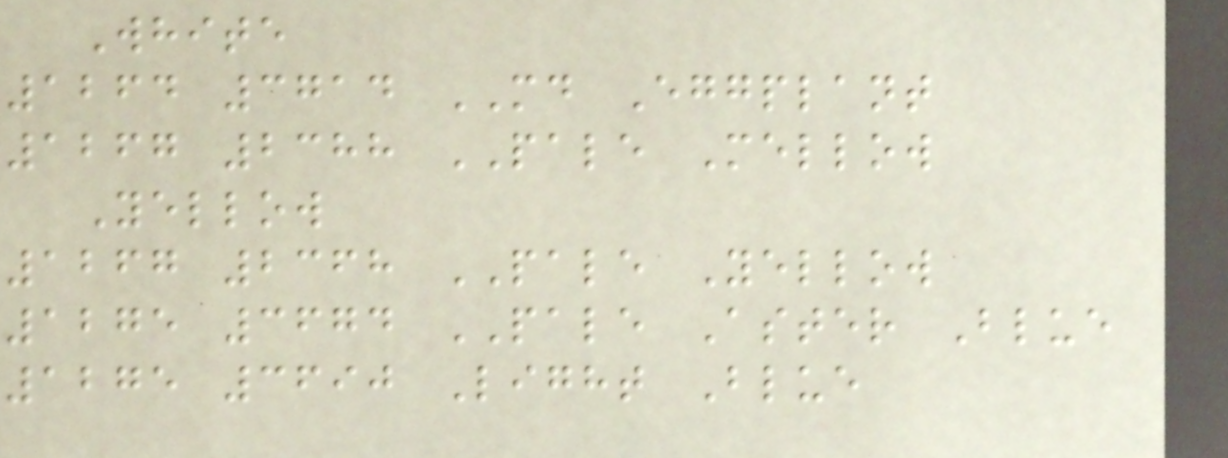White
1264 3714 MD Eggplant
1267 2388 PALE Mellow
Yellow
1267 2368 PALE Yellow
1275 3674 PALE Aster Blue
1275 3690 Light Blue
